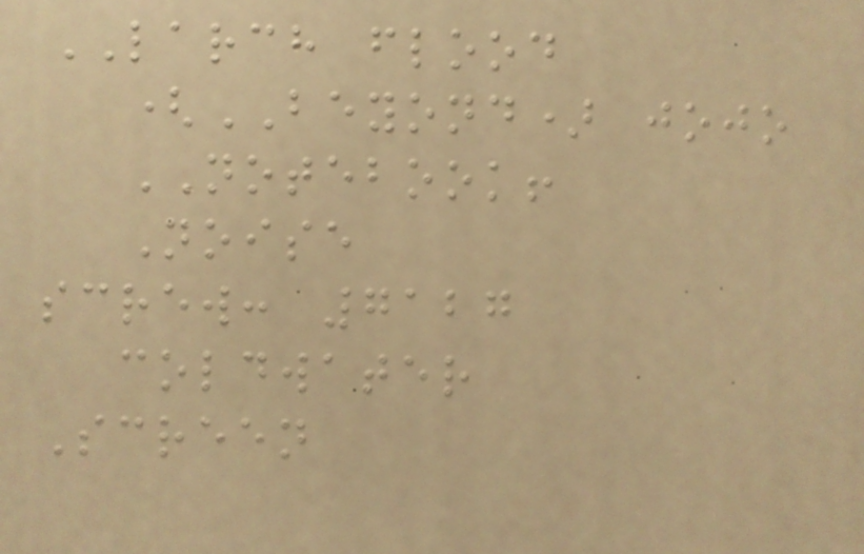LARCH flood
(BEYOND) jojo
NOTEBOOK!
Noise
screw: 7127
coldwater
Screen
